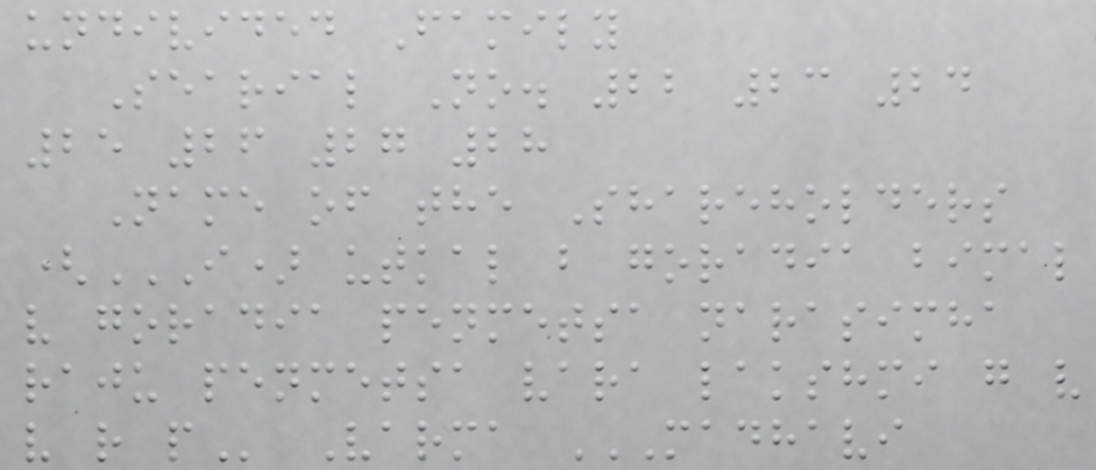undivided Family
Searial No. 22 23 24
25 26 27 28
Name of the Shareholders
(I) UTKAL B GORADIA BIMAL
V GORADIA PENMETSA NARASIMHA
RAJU PENMETSA VARA LAKSHMI G V
V R P Varma MADHAVI
